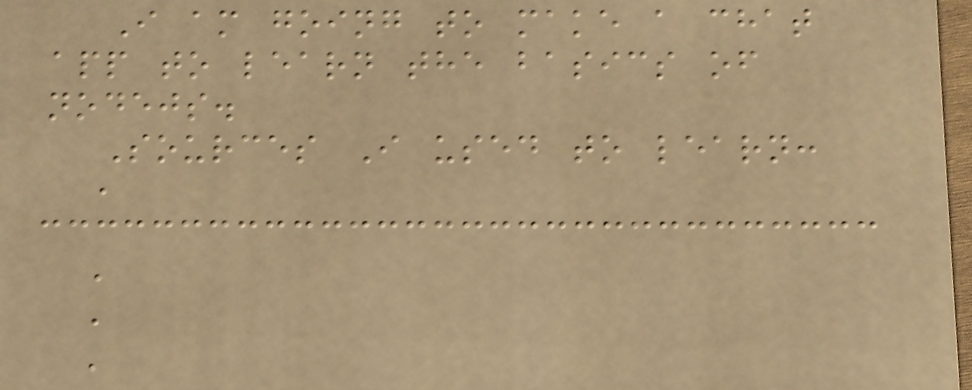I am going to make a chat
app to learn the basics of
nodejs.
Sources I used to learn:
,
,
,
,
